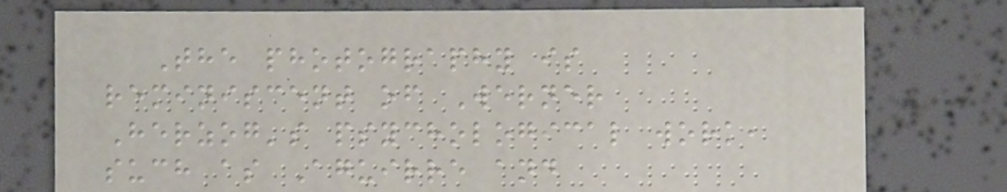The photography is
reminiscent of Werner
Herzog's psychological work,
such as Aguirre and
